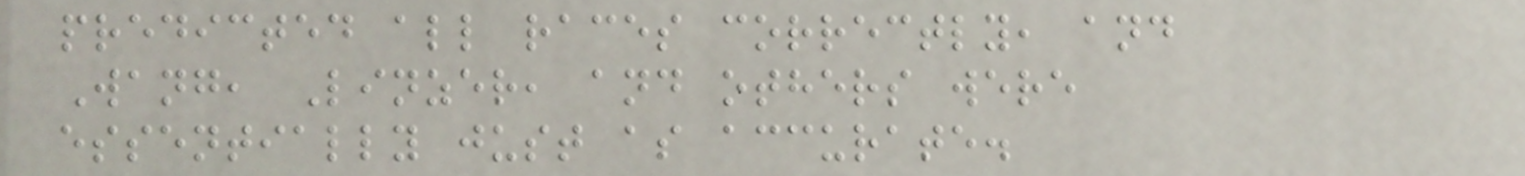predicted all races correctly, and
Wang, Linzer, and others were
essentially just as accurate.
